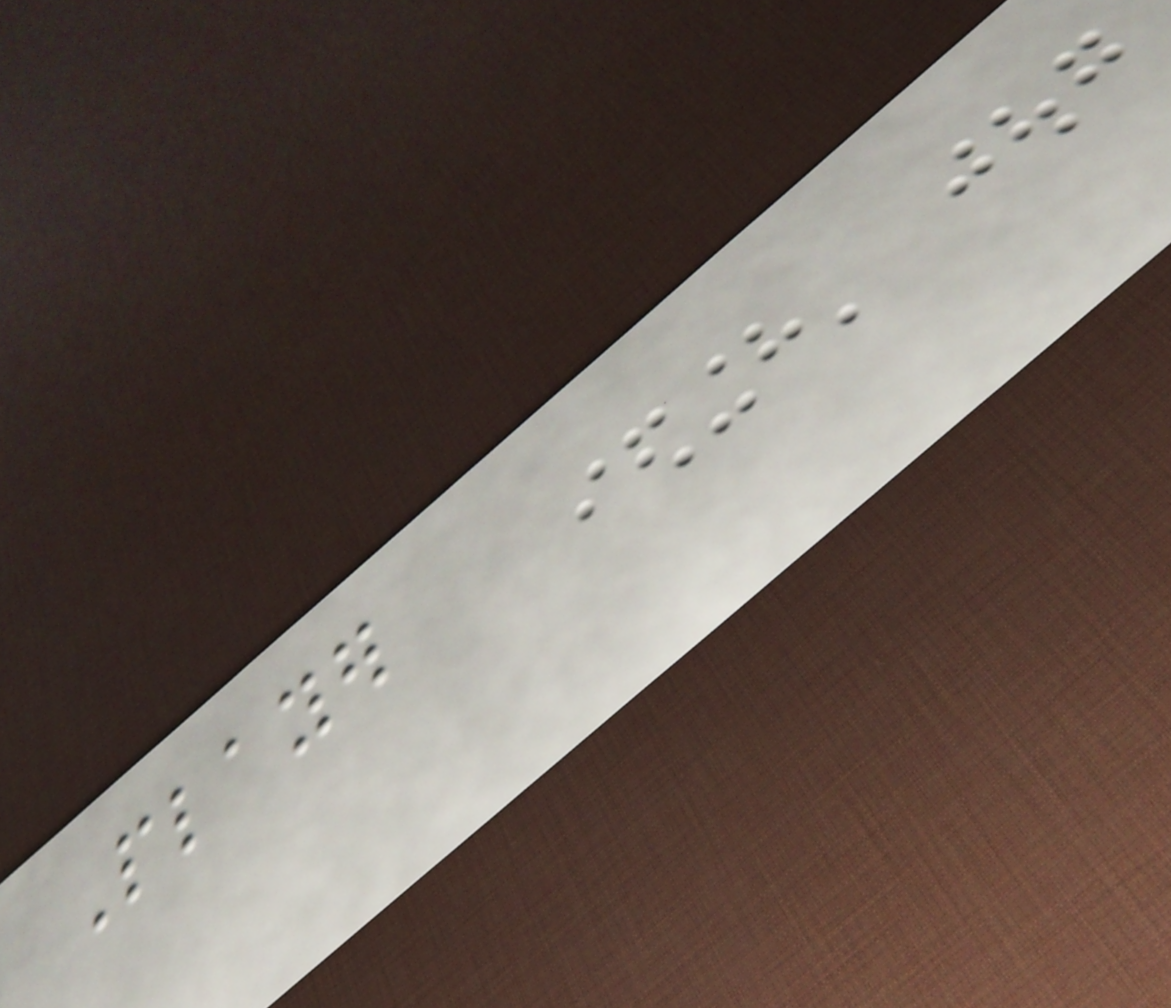Player
